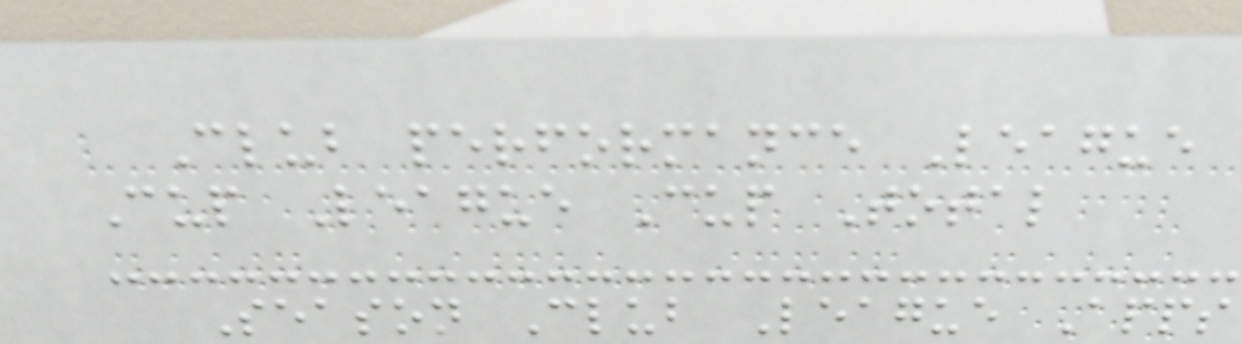Club performance League
Cup League Cup Total
Season Club League Apps
